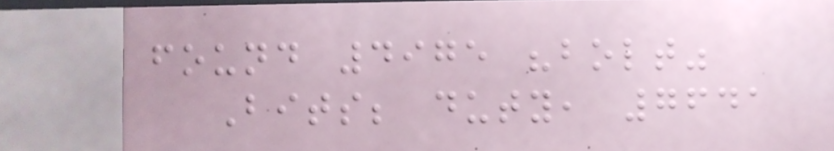found 4975 "bolt"
Bits; duty, 7641
